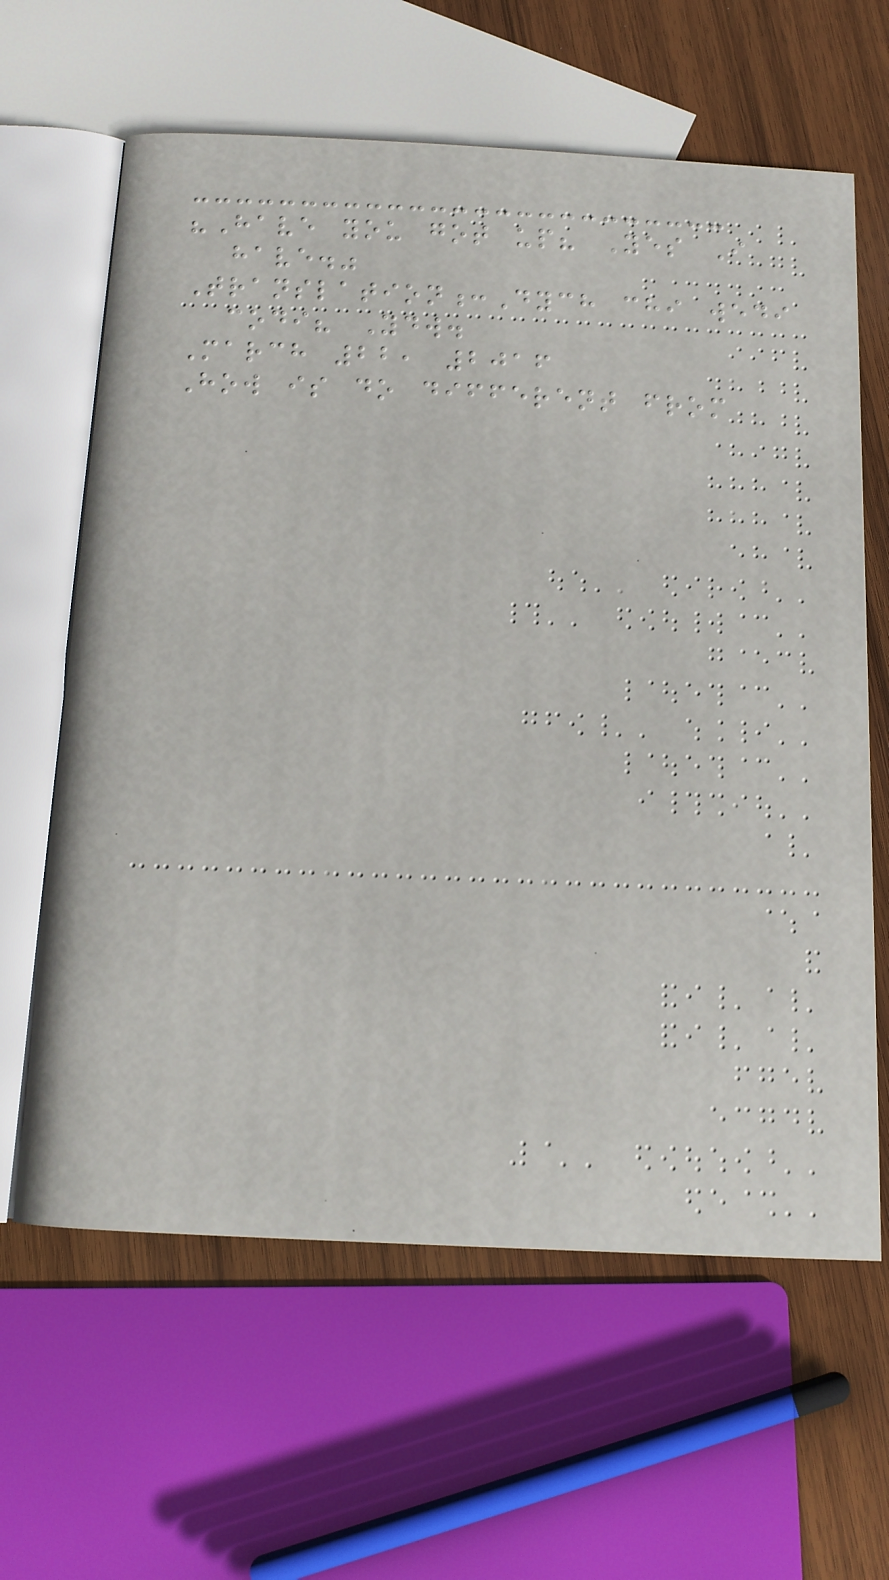"Have you got up? Yes I
have."
Translation:Dych chi wedi
codi? Ydw.
March 22, 2016
How is do different from
